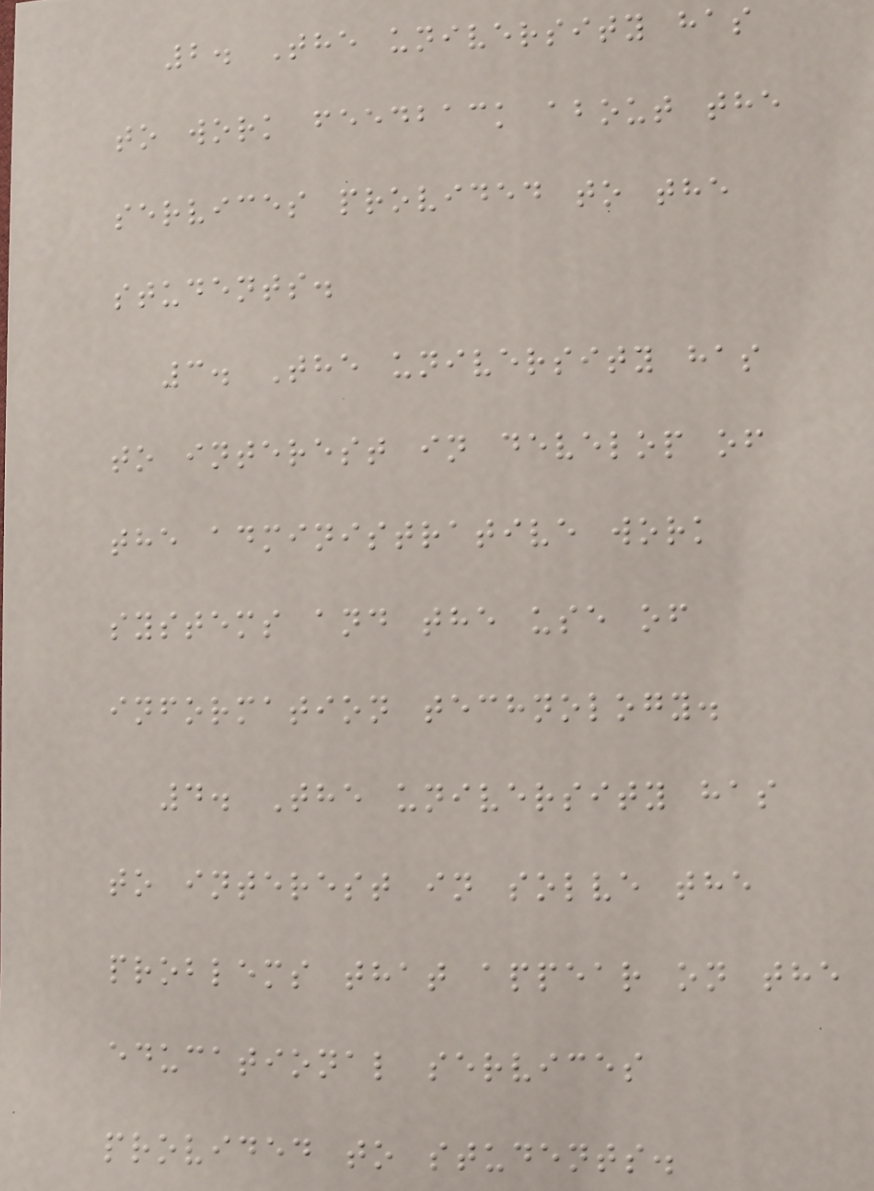2. The university has
to work feedback about the
services provided to the
students.
3. The university has
to interest in develop of
the administrative work
systems and the use of
information technology.
4. The university has
to interest in solve the
problems that appear on the
educational services
provided to students.
